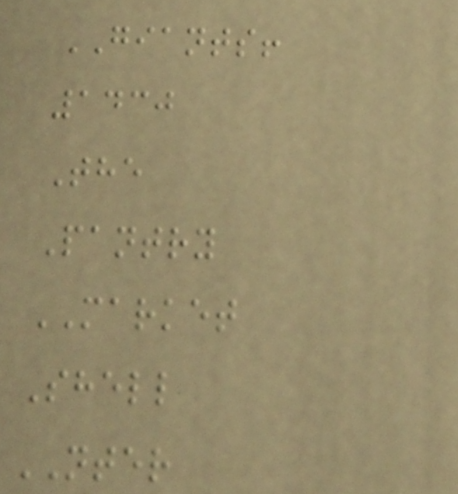GIANTS!
1430
The
Pantry
MARKET
Shell
NTER
